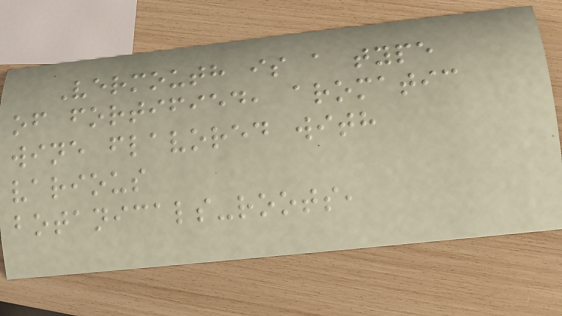Vermouth is a type
of fortified, aromatic
wine flavored with
various
botanicals-roots,
